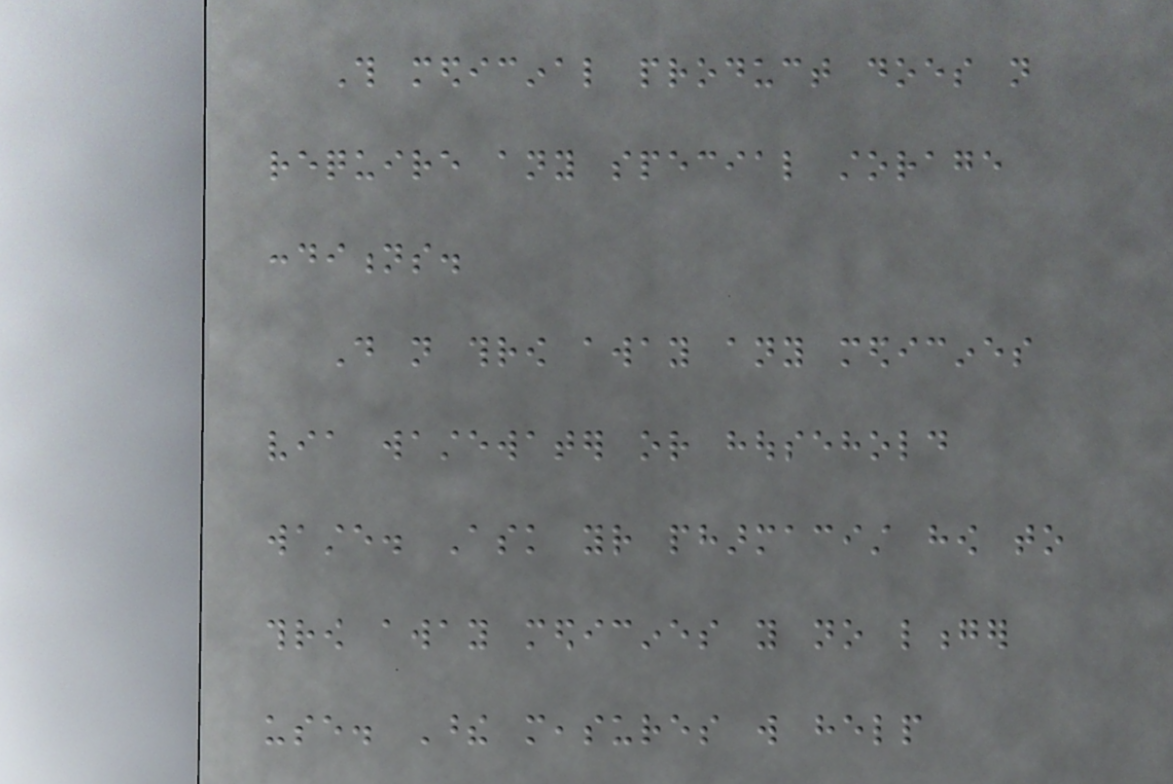This medicinal product does not
require any special storage
conditions.
Do not throw away any medicines
via wastewater or household
waste. Ask your pharmacist how to
throw away medicines you no longer
use. These measures will help
